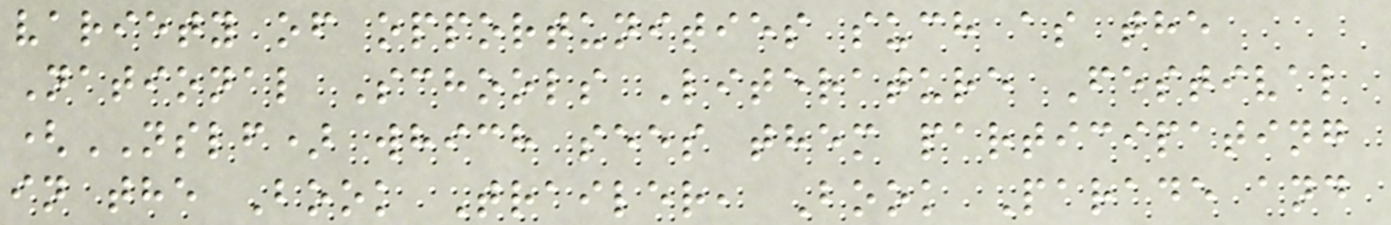variety of opportunities such as the
National Schools Literature Festival
(NSLF) which sees them participating
in the Book Trailer, Book Parade and
